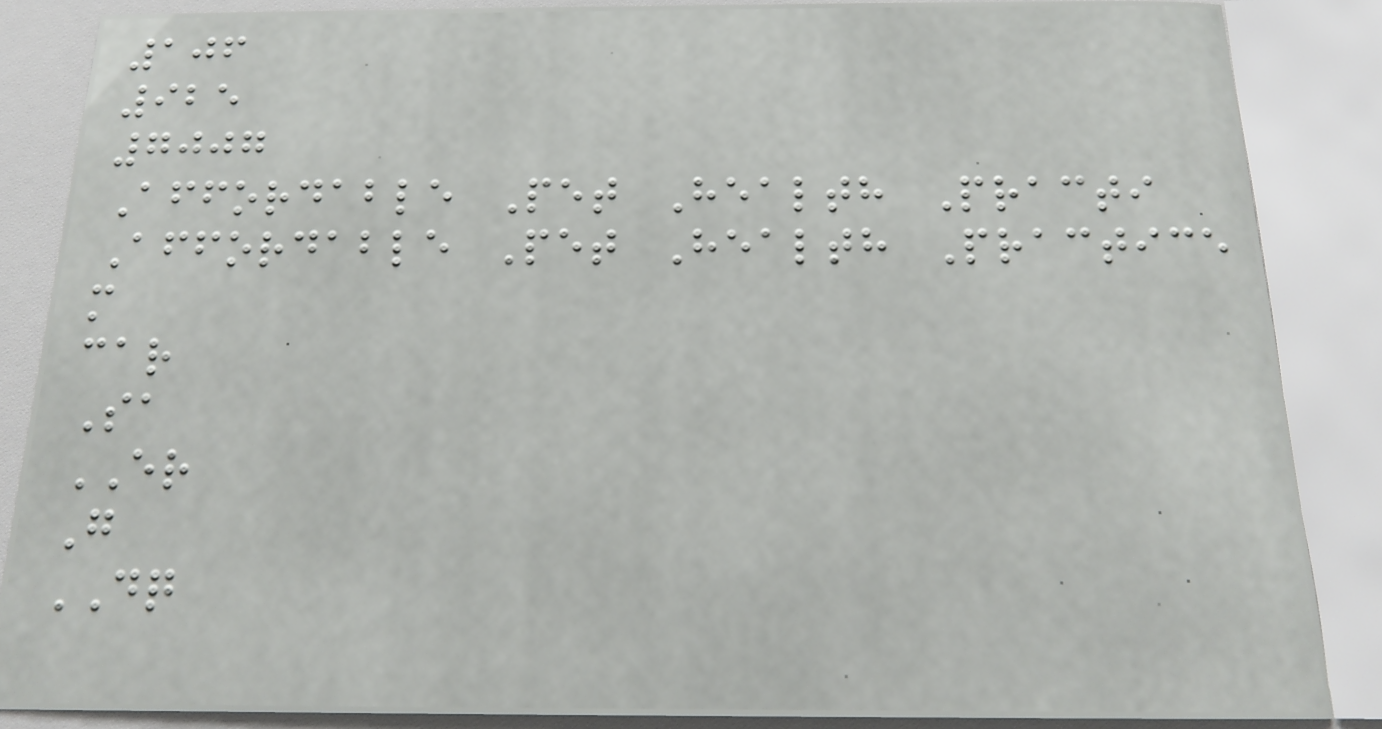106
925
7007
Affordable Pet Health Practi
Affordable Pet Health Practice
m
car
Sa
ER
G
DQ
